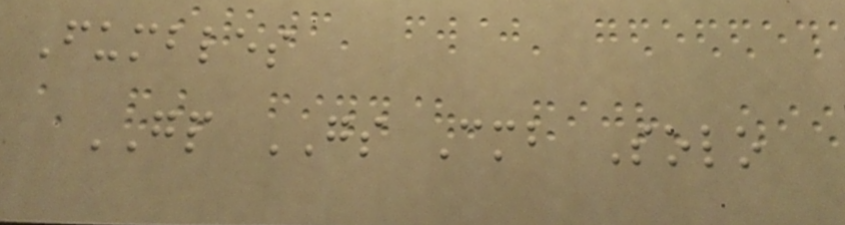Fumbles
GP GS Cmb Solo
